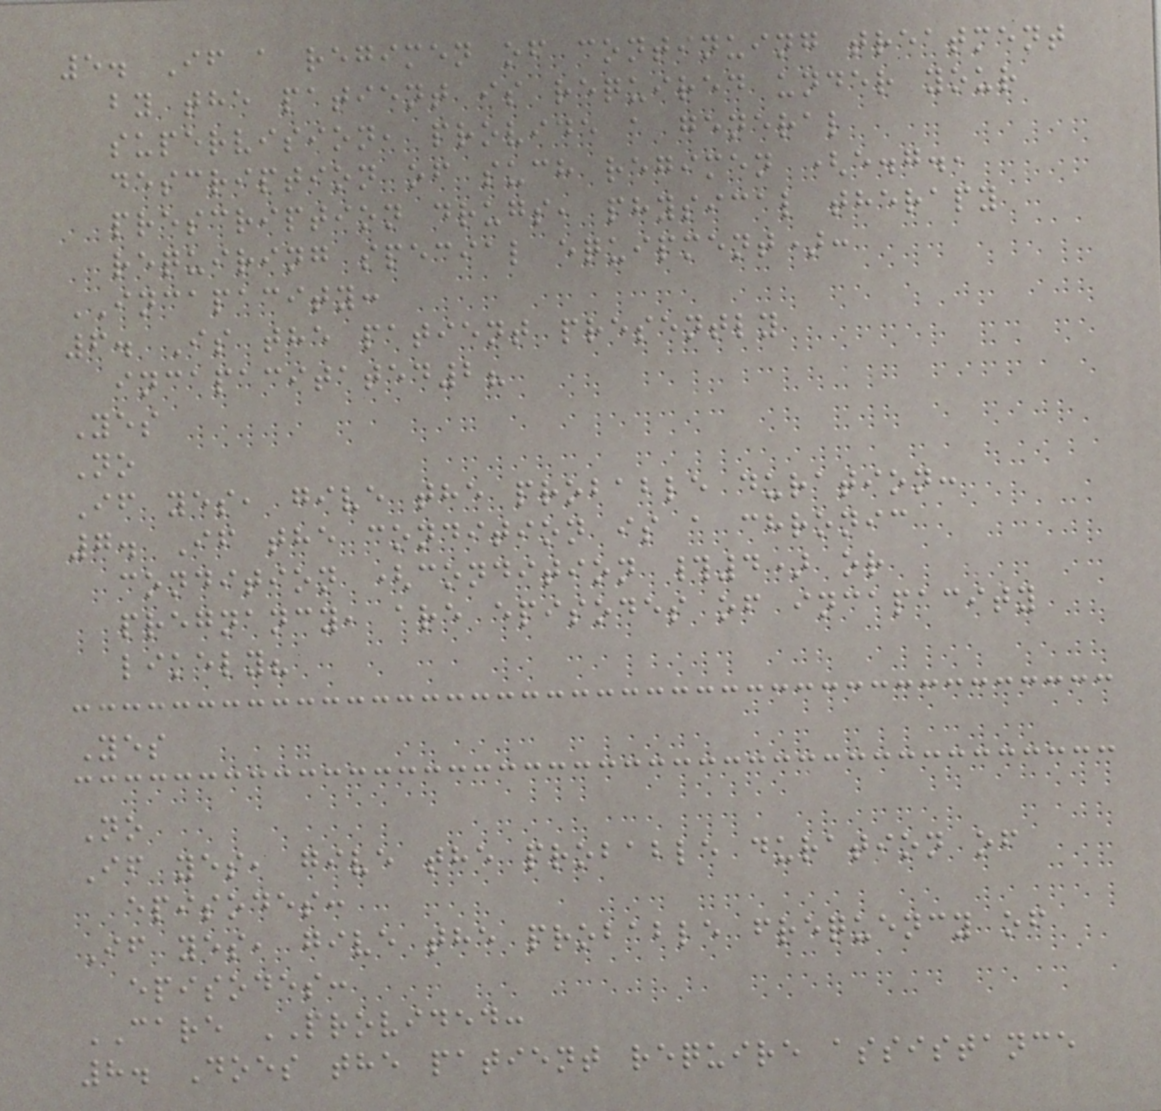5. If a regimen of continuing treatment
by the patient is required under your
supervision, provide a general
description of such regimen (e.g.,
prescription drugs, physical therapy
requiring special equipment):
INCAPACITY:
6. Is the patient presently
incapacitated2?
Yes
No
If yes, give the probable duration:
7. If the condition is a chronic
condition (condition #4) or
pregnancy, are episodes of incapacity
likely?
Yes
No
If yes, give the probable duration of
episodes:
If yes, give the probable frequency of
episodes:
CARE PROVIDED:
8. Does the patient require assistance
